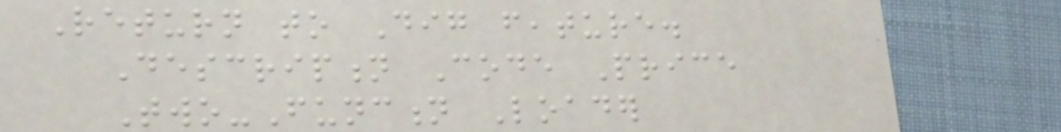Return to Dig feature.
Description Code Price
Two-Function Loader
